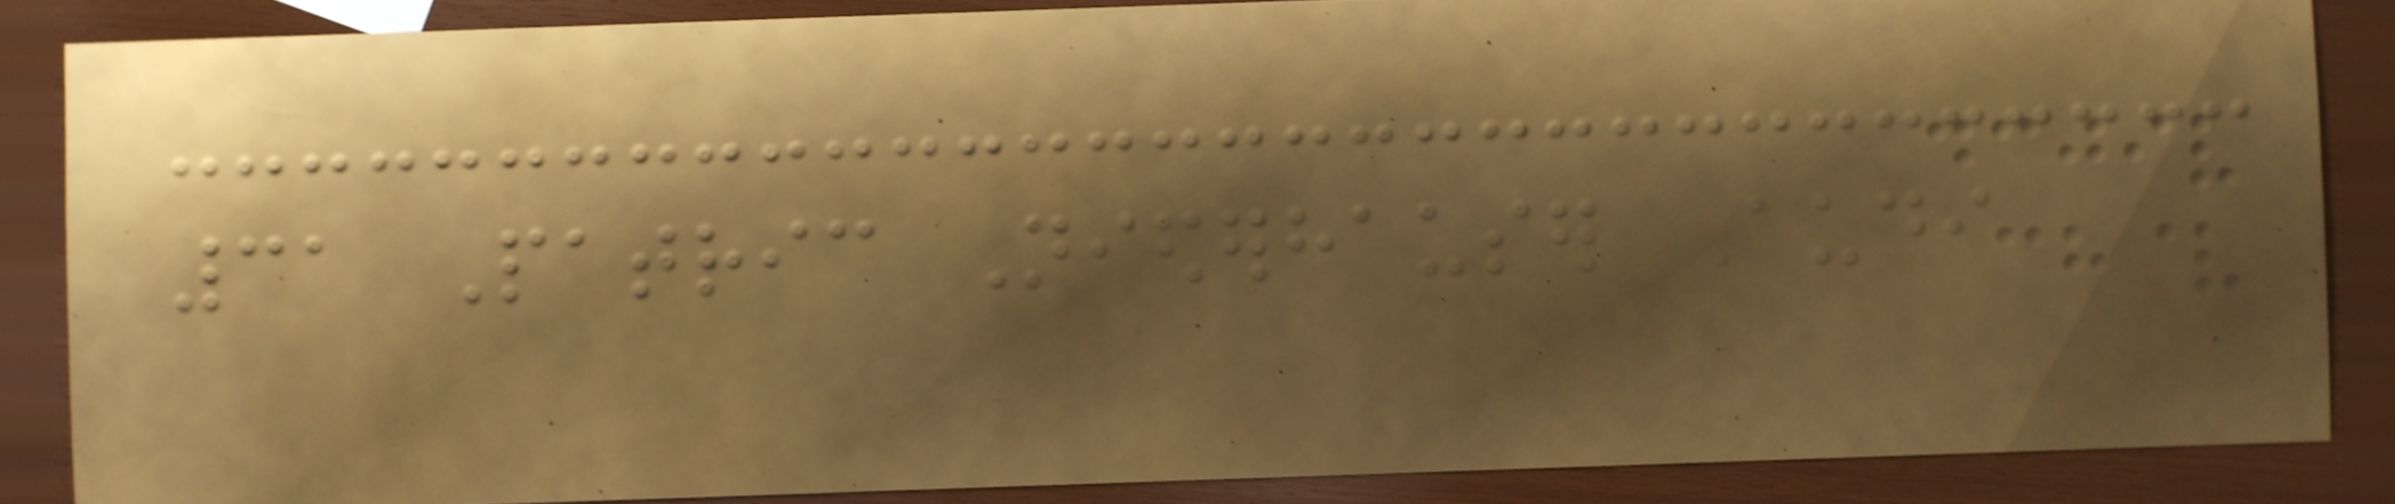31 Patric Niederhauser Audi
